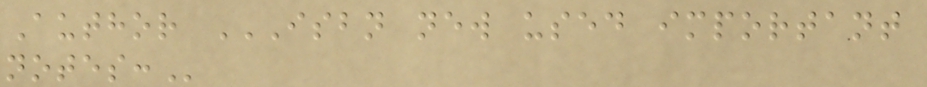Author ISBN NEW USED IMPORTANT
NOTES:
